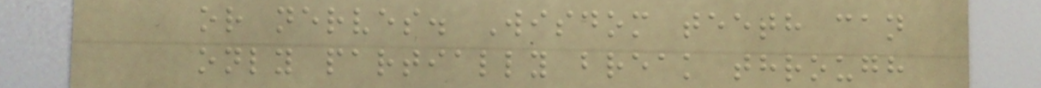or nerves. Wisdom teeth can
only partially break through
